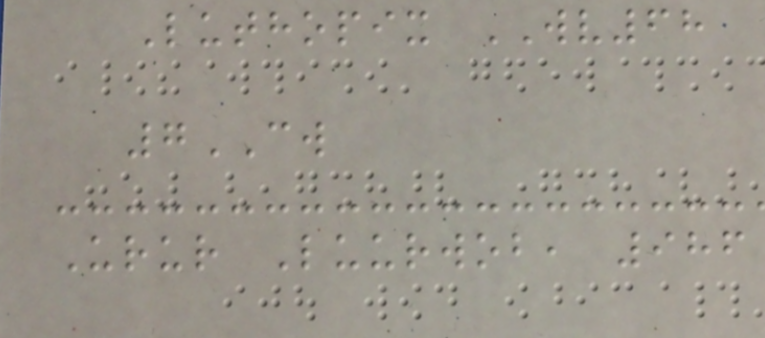Luthopix WV68
7CW
Urur Luurwob, 986
